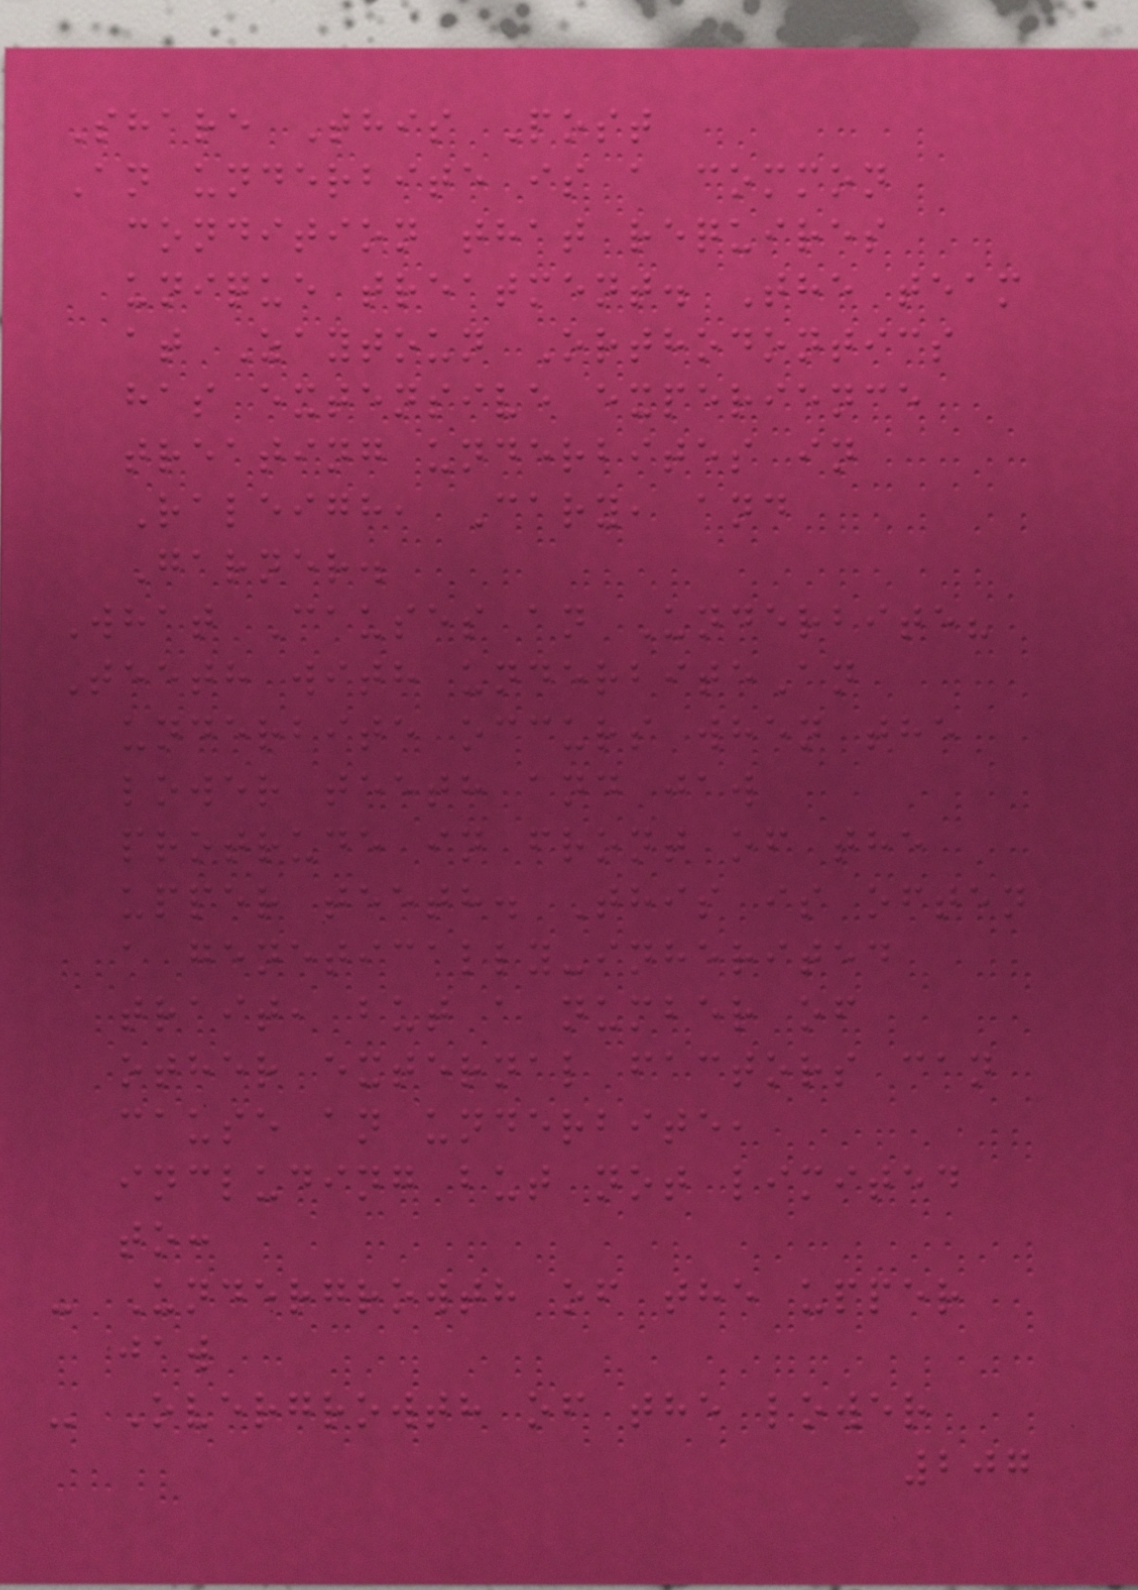Share This Post
An underbite is a common
condition that requires
unique treatment. The team
at Zaytoun Orthodontics
has extensive experience
treating underbites in
Raleigh, Cary, and
Garner.
What Causes an Underbite?
Teeth with underbiteAn
underbite occurs when the
lower teeth and jaw
protrude in front of the
upper teeth. This is often
a genetically-inherited
trait, but a number of
other external factors can
cause an underbite,
including but not limited
to:
- Undergrowth of the upper
jaw
- Overgrowth of the lower
207
